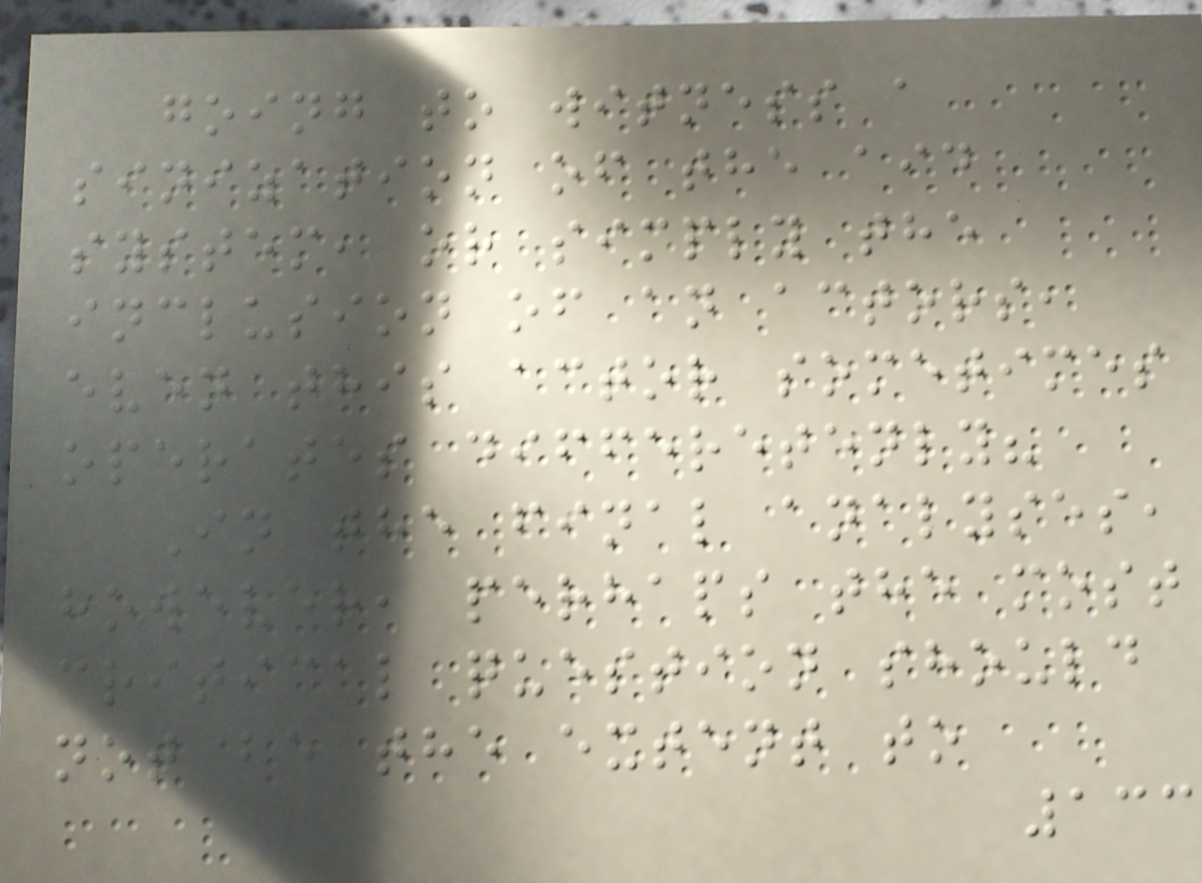going to witness a
sinization of the aid
system, or simply the
inclusion of an actors,
even this actor sometimes
operates differetenly?
In the final analyses,
however, perhaps the most
critical question should
not be the extent to
133
